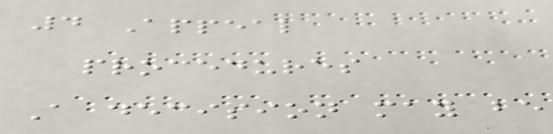4 Appeal
procedures
A decision may be
